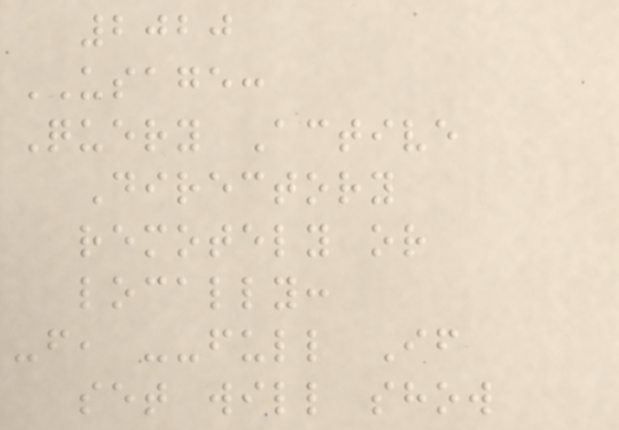2020
USAGE:
Query Active
Directory
remotely or
locally:
-f, --full If
set will show
